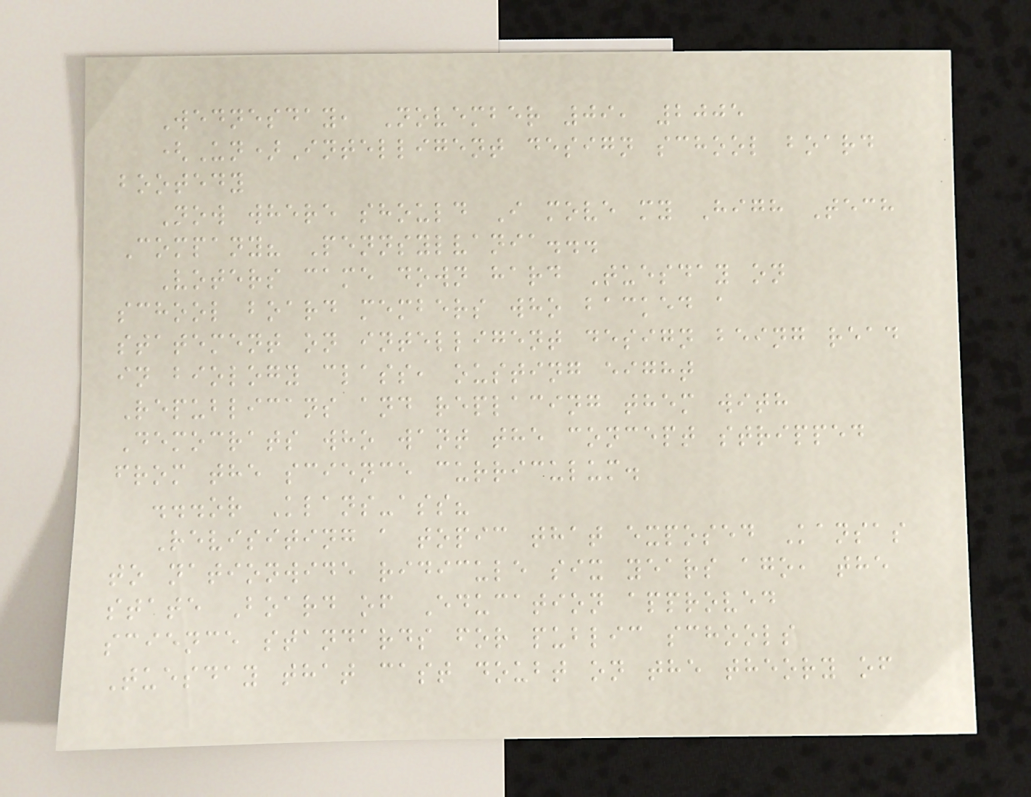Wednesday, November 09, 2005
(Un)Intelligent design school board
bootedy
Now where should I move my High Tech
Company? Pennsylvania...
Voters came down hard Tuesday on
school board members who backed a
statement on intelligent design being read
in biology class, ousting eight
Republicans and replacing them with
Democrats who want the concept stripped
from the science curriculum.
...or Klans-ass?
Revisiting a topic that exposed Kansas
to nationwide ridicule six years ago, the
state Board of Education approved
science standards for public schools
Tuesday that cast doubt on the theory of
